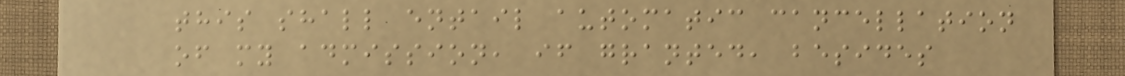this shall entail automatic cancellation
of my admission, if granted, besides
